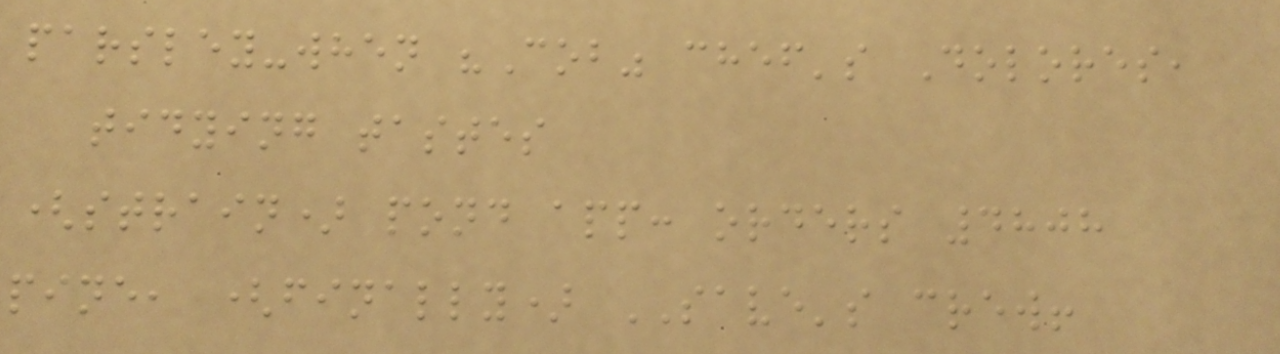parsley-when "Cob" chef's Dolores,
tidying tastes
(strain) pond app: orders 4808
pine, (finally) SAVE's crew!
